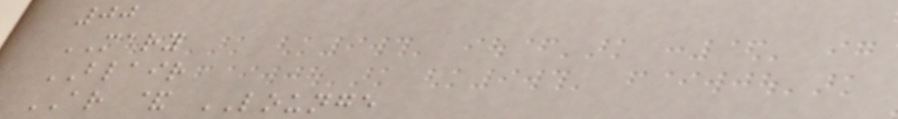00
MARY
BLAIR
AR & LOUNGE
